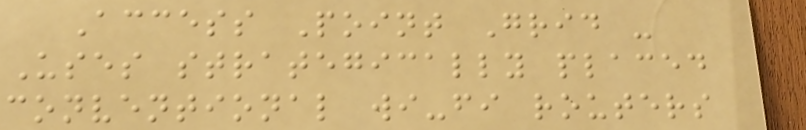Access Point Grid -
Uses strategically placed
conventional wi-fi routers
